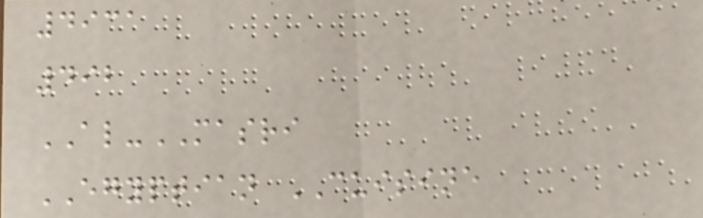4931
492
AL-MASRI
EGYPTIAN CUISINE
